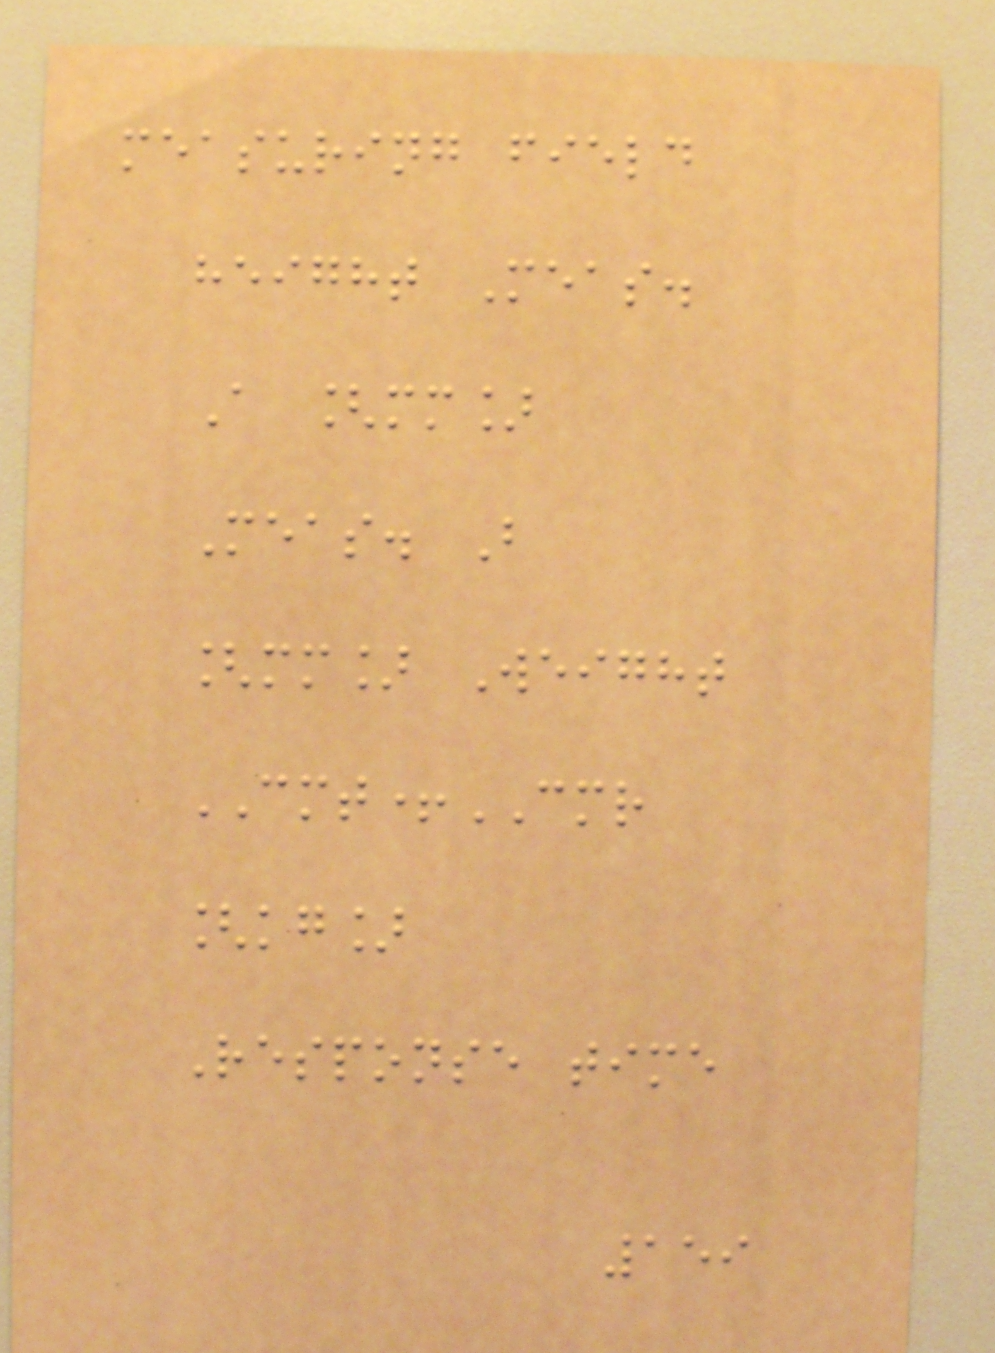measuring field
height Meas.
A [mm]
Meas. B
[mm] Weight
CMT+CMR
[kg]
Response time
159
